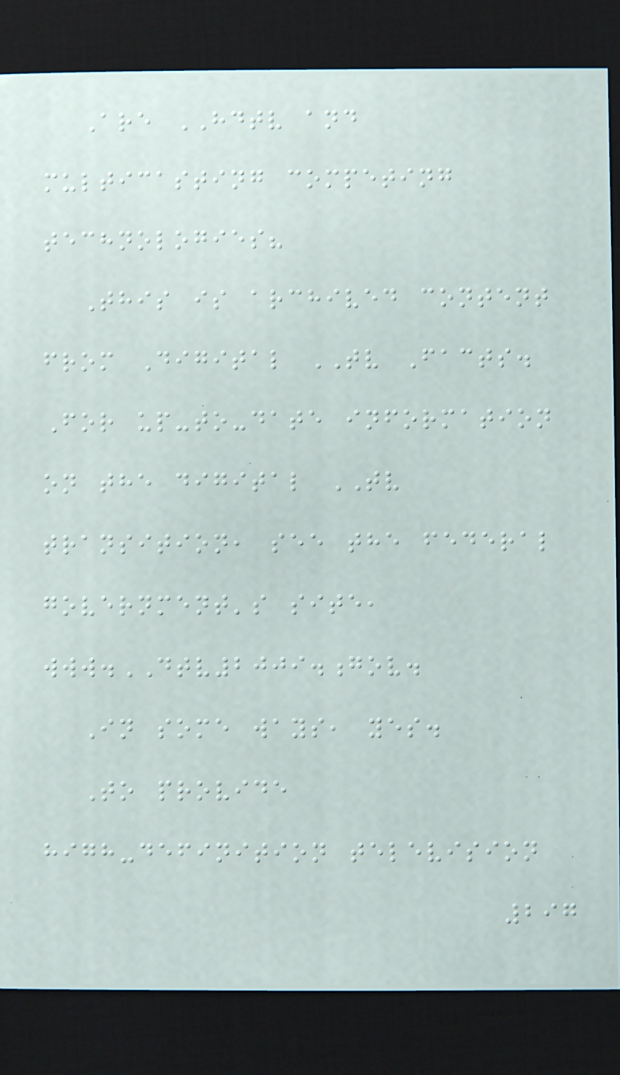Are HDTV and
multicasting competing
technologies?
This is archived content
from Digital TV Facts.
For up-to-date information
on the digital TV
transition, see the federal
government's site,
www.DTV2009.gov.
In some ways, yes.
To provide
high-definition television
297
